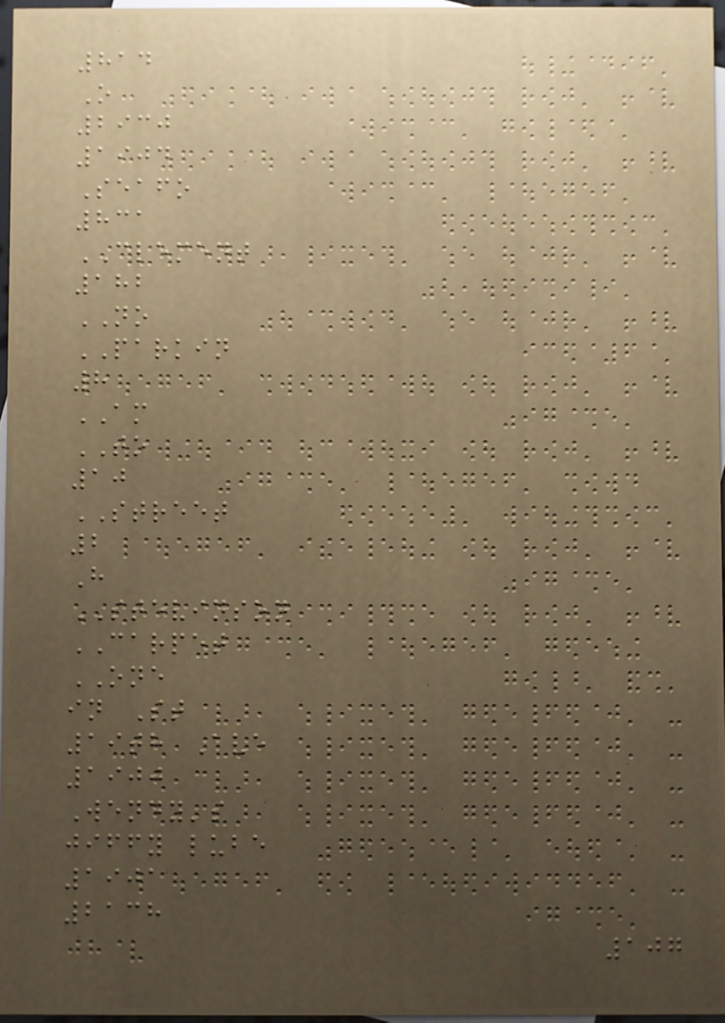814
O
2930
1904
Seafo
831
CLEMENT
182
NO
PARKIN
8
AM
TO
10
STREET
2
H
STEVINSON
CARPET
ONE
in St
19th Ave
1900
Wendy's
jiffy lube
1901
2138
107
